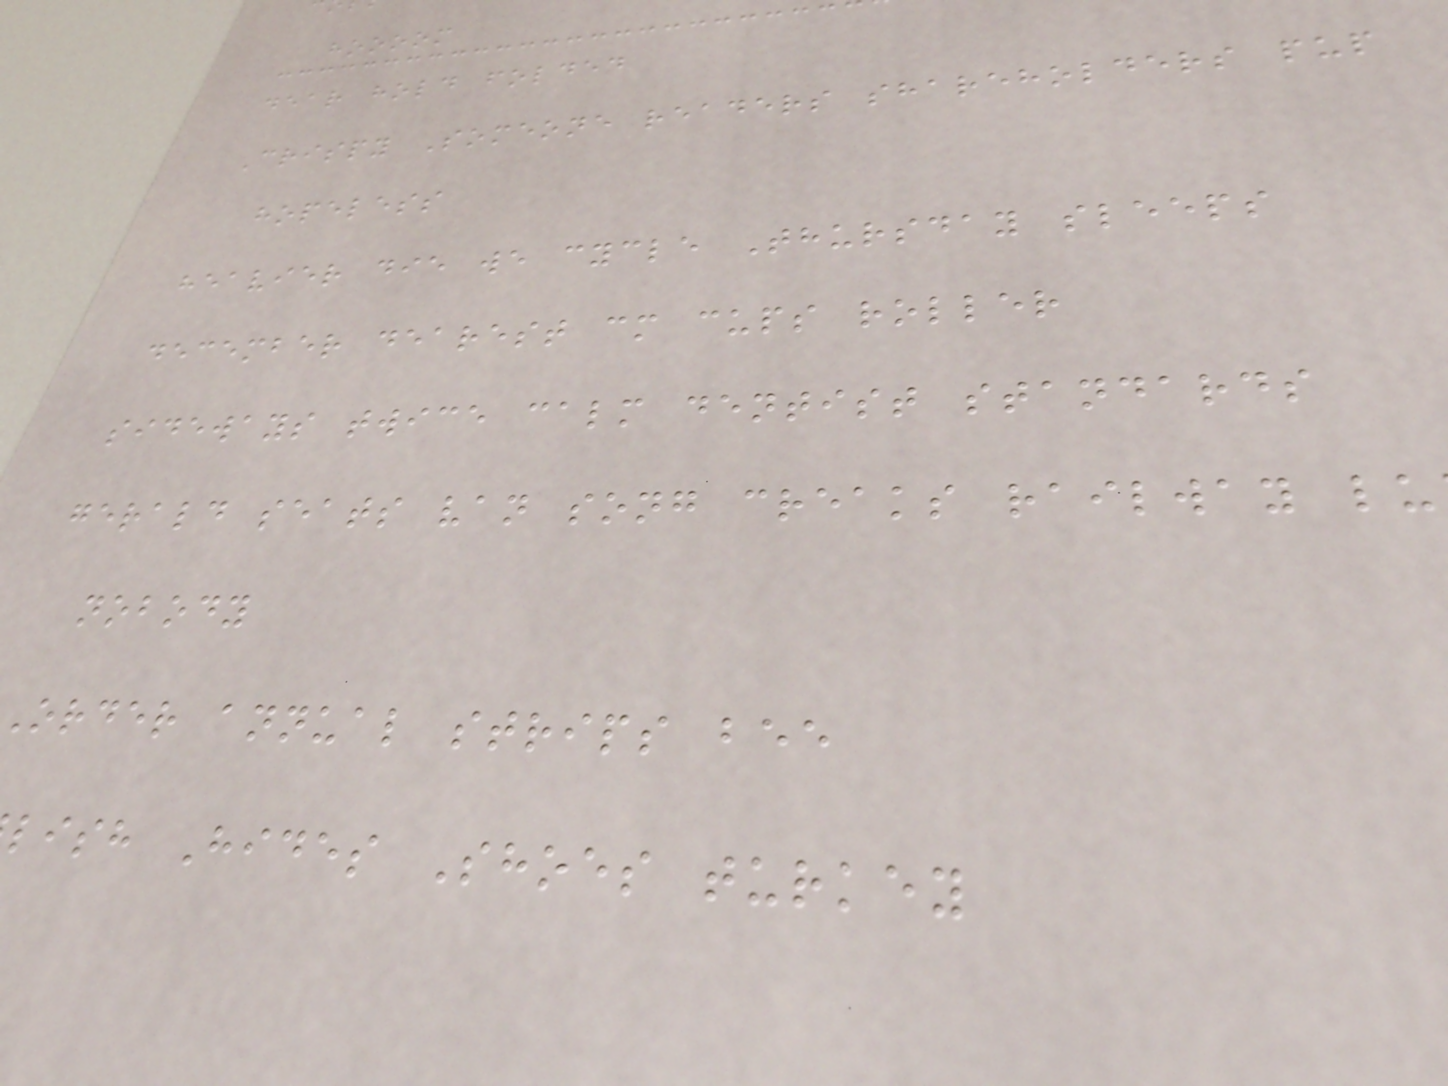hoooom
dear hold folded
Crispy Someone readers shareholders pup
hopeless
heavier die we cycle Thursday sleeps
december dearest cm cups roller
sideways twice calm dentist standards
gerald seats van song creaks railway lu
nobody
order annual strips bee
lish Hides Shoes turkey
